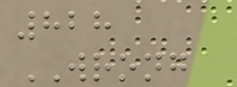828
WRONG
